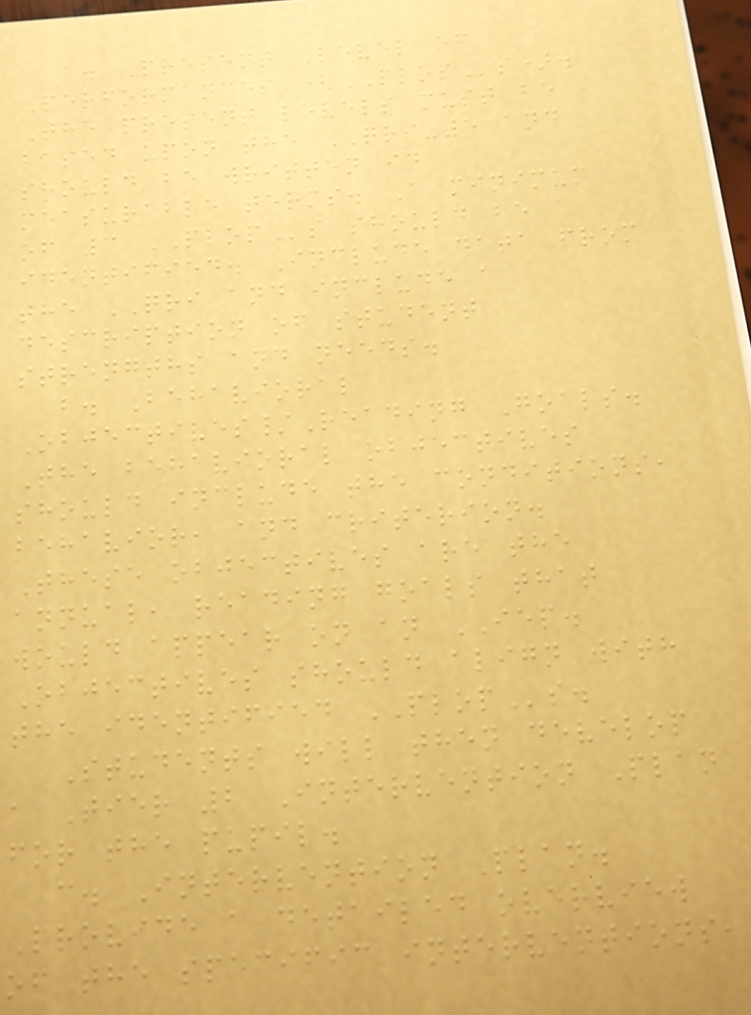a. Present Level of
Performances (PLOPs).
The present levels must be
based upon the QRI-5 and
should be written in
measurable terms. A minimum
of 3 PLOPs should be
identified. Include data from
the QRI and include a
description of student
strengths and needs.
b. Behavioral
Objectives/Reading Goals.
The behavioral objectives
should include the conditions,
behavior, and criterion.
These objectives are the
annual, reading goals that
would appear on an IEP.
Objectives should align with
the identified PLOPs.
Students will then develop
a Tier 2 Intervention Plan
for the pupil.
c. Intervention Plan.
Provide a detailed overview
of the specific interventions,
